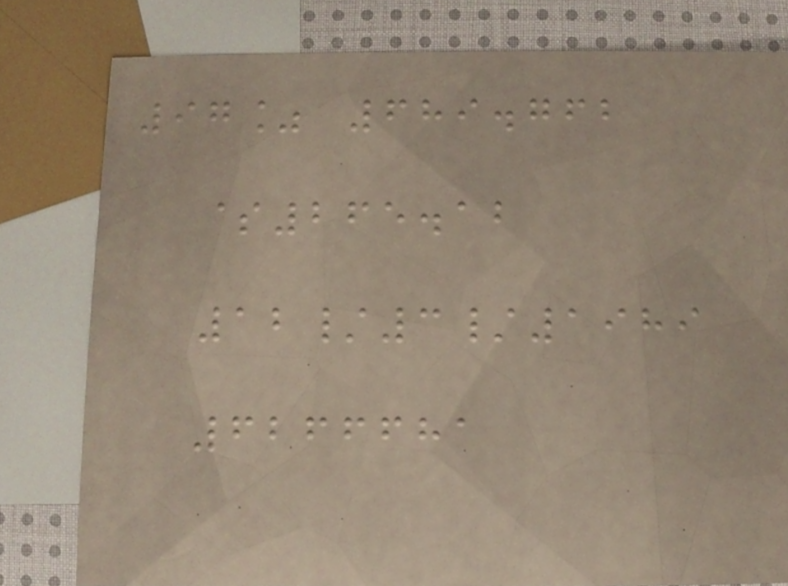97% 689.762
$265.12
12/3/1989
6266681
